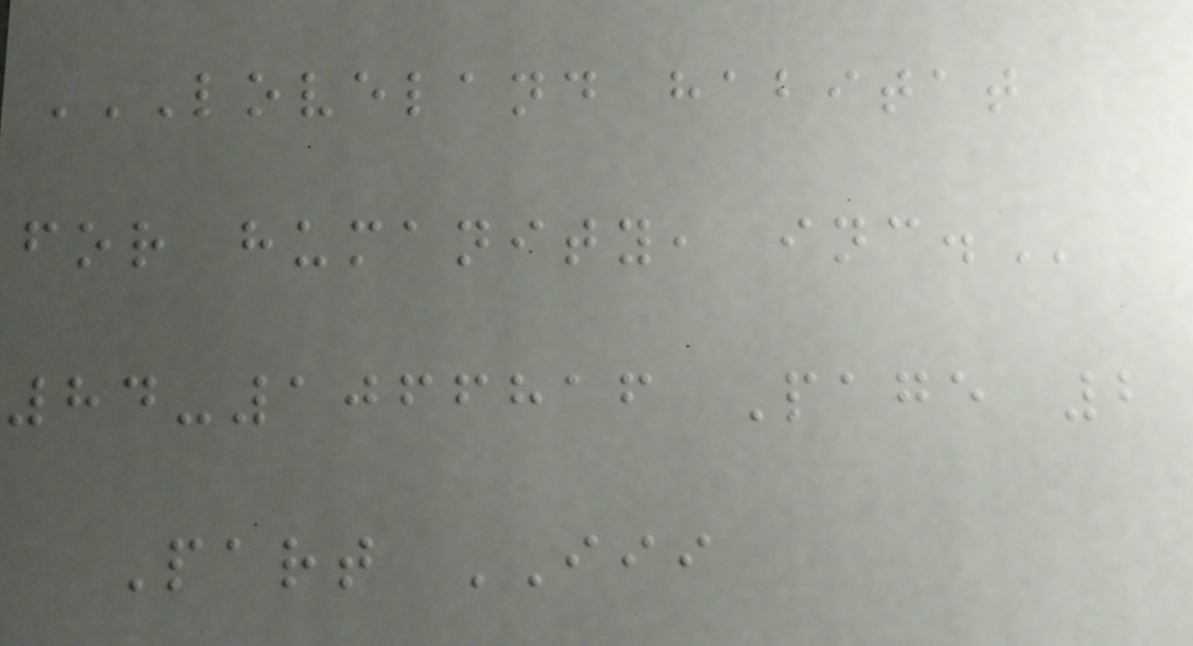LOVELAND HABITAT
FOR HUMANITY, INC.
84-1066816 Page 2
Part III
